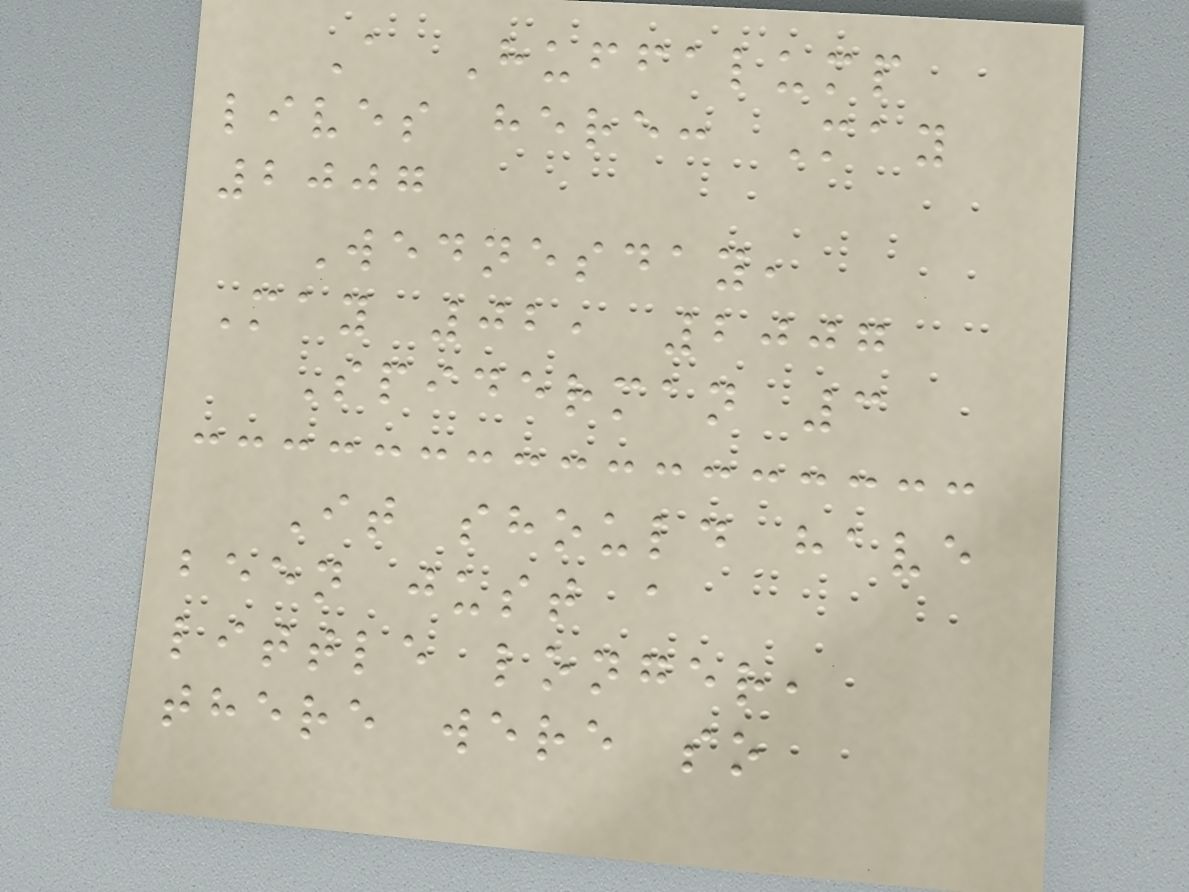A Huffalump
lives here: May
2007
Wednesday,
May 02, 2007
Spiderman 3
It should have
been just a
little longer,
there were so
